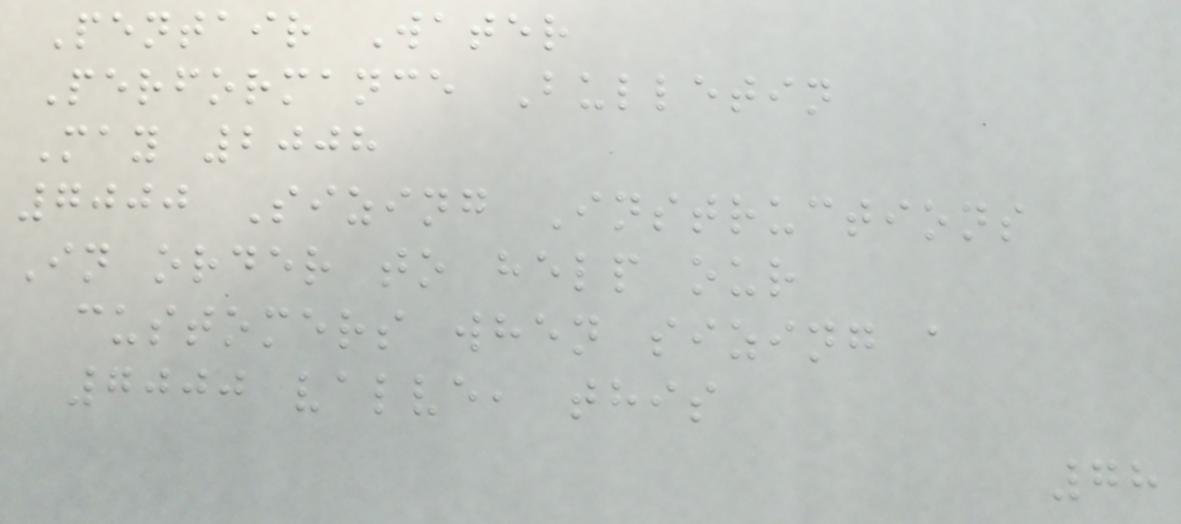Pentair Water
Performance Bulletin
May 2008
7000 Sizing Instructions
In order to help our
customers when sizing a
7000 valve, this
78
